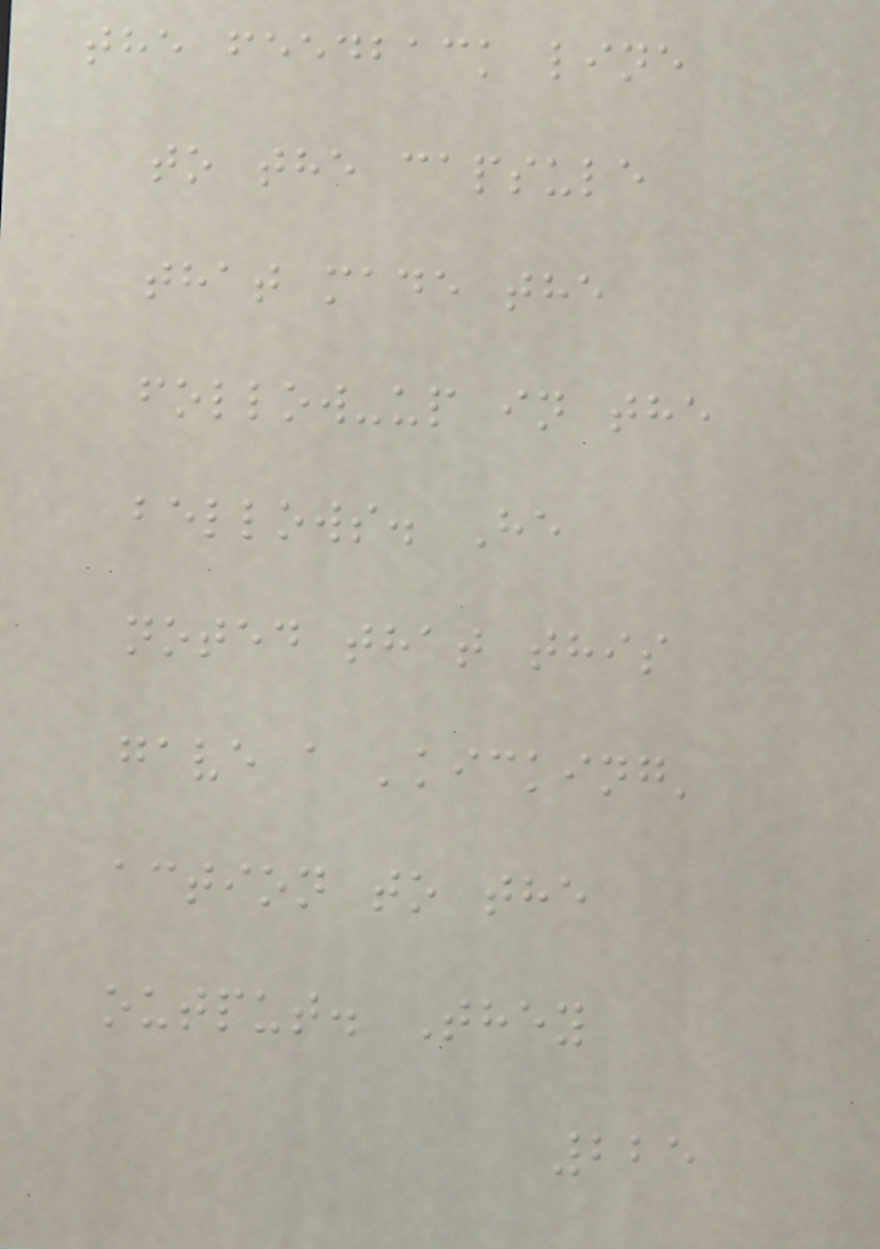the feedback line
to the capsule
that made the
follow-up in the
bellows. He
noted that this
gave a 'kicking'
action to the
output. They
225
